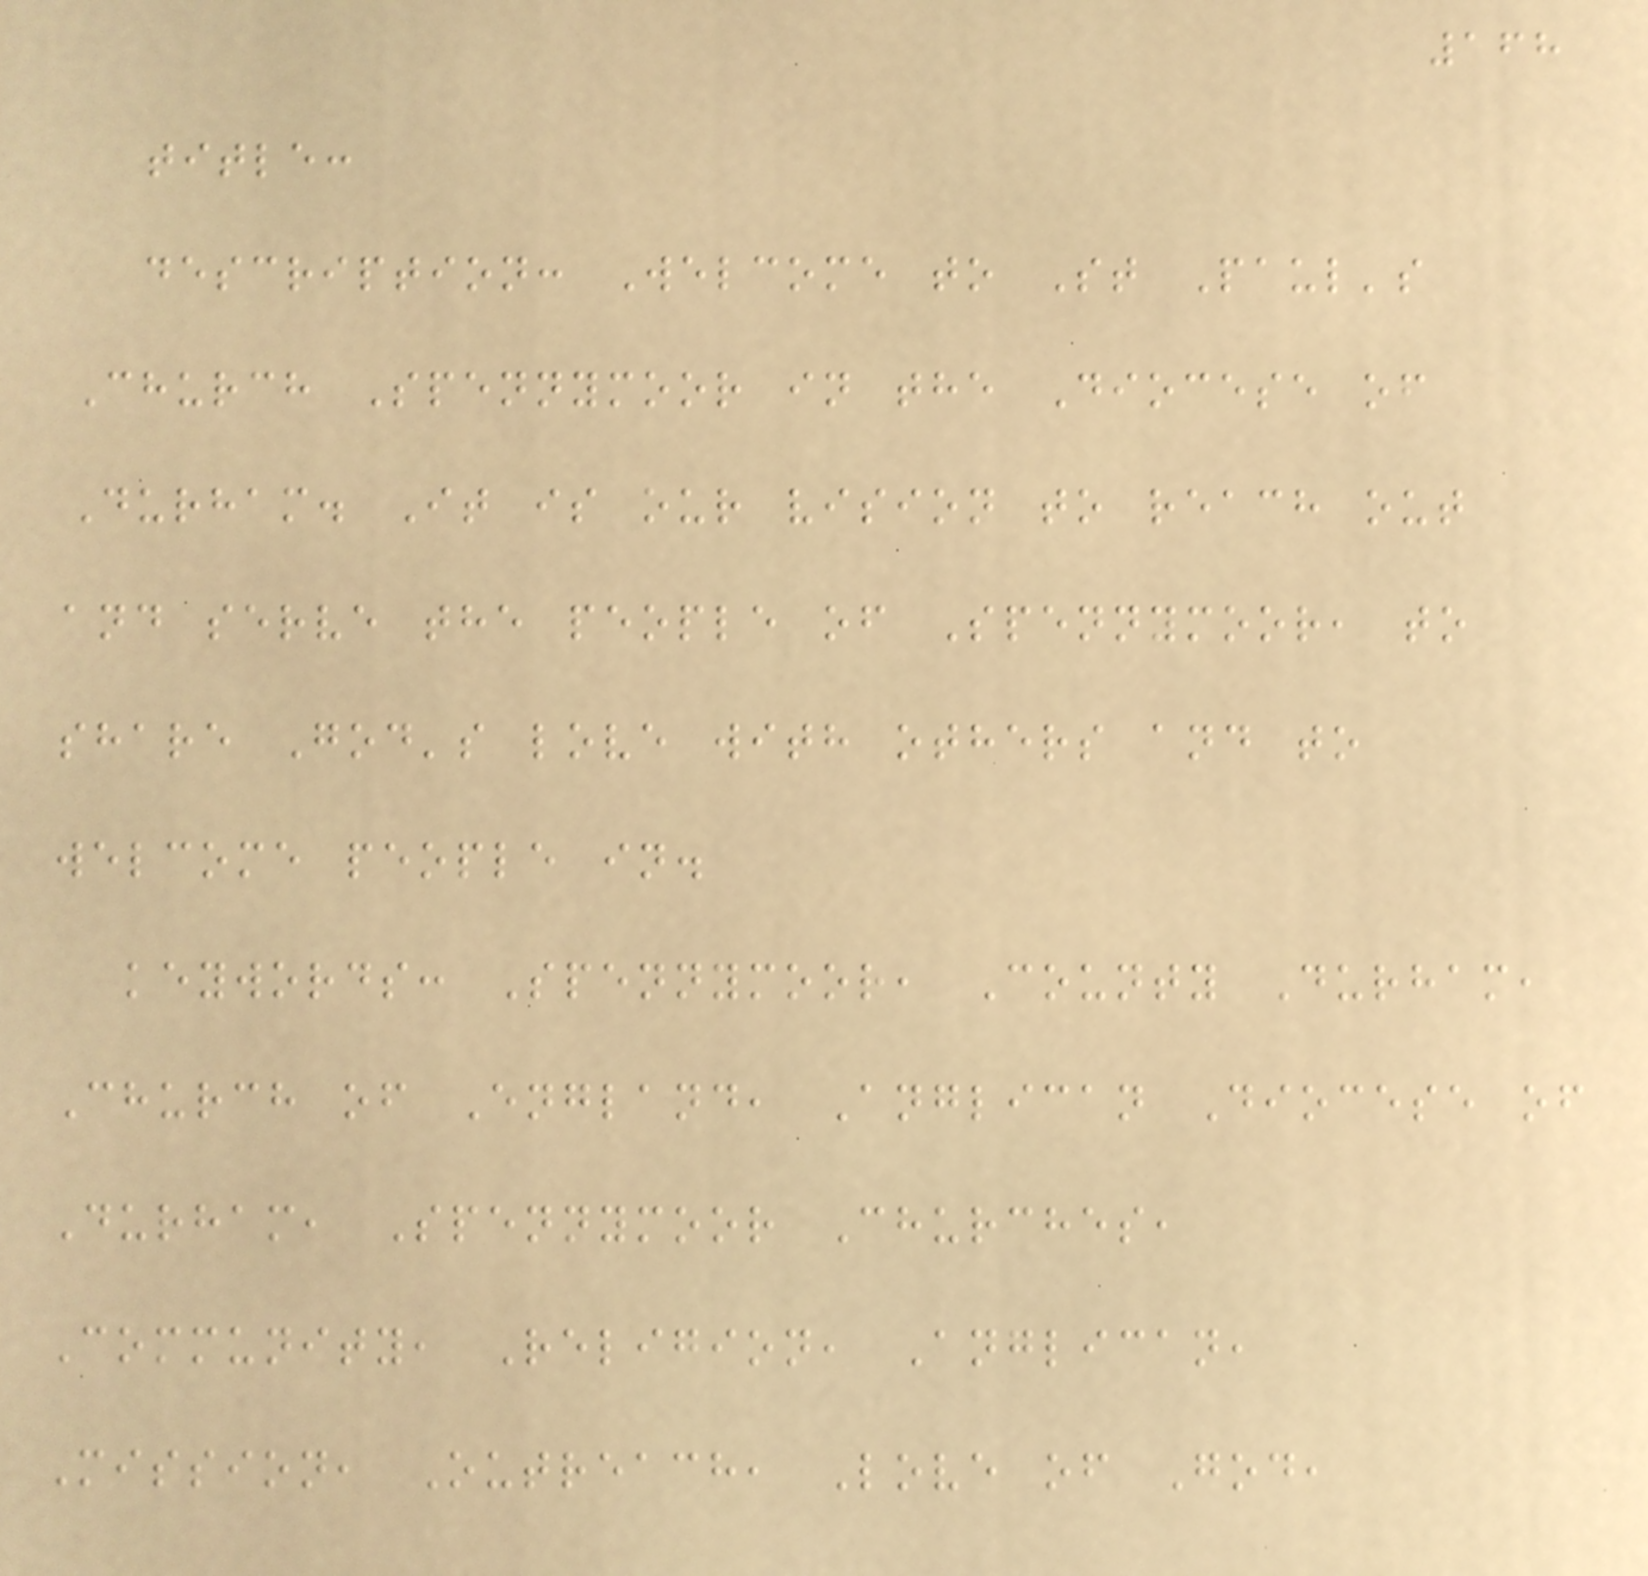168
title:
description: Welcome to St Paul's
Church Spennymoor in the Diocese of
Durham. It is our vision to reach out
and serve the people of Spennymoor, to
share God's love with others and to
welcome people in.
keywords: Spennymoor, County Durham,
Church of England, Anglican Diocese of
Durham, Spennymoor Churches,
Community, Religion, Anglican,
Mission, Outreach, Love of God,
